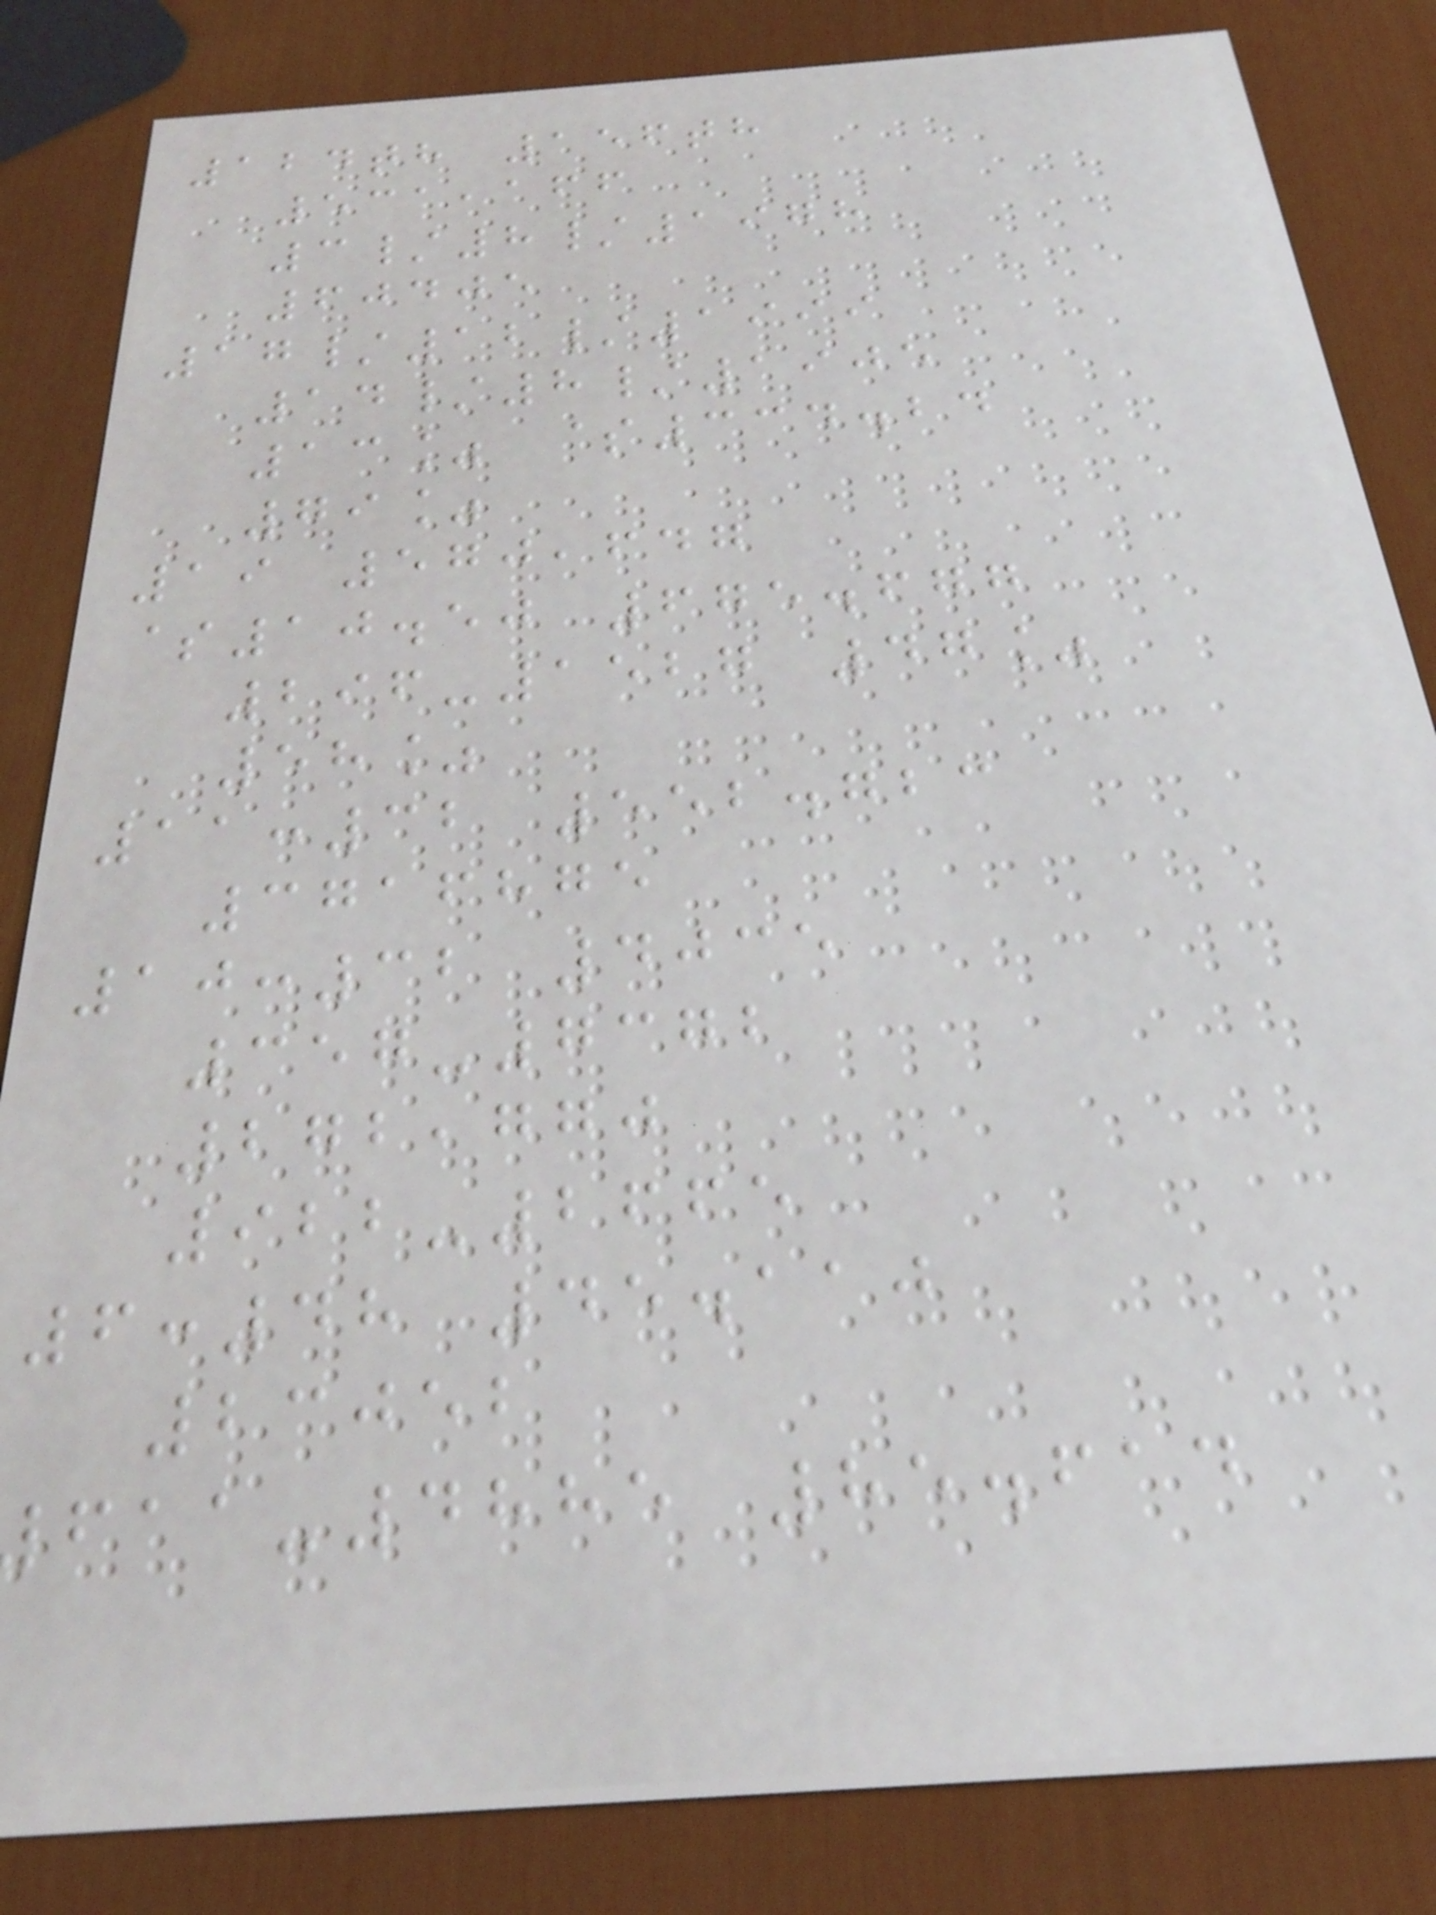124th 156th
531,166
3/8/1978
60405
17/12/1999
14/8/1905
13% $334.24
79%
19 570,647
$10.50 675.677
296-1527 47%
58%
11:32 552.723
3716875
10:32 4035
357-7372
272,770
922-2665
6:48 45.110
23052
-4885 85.614
